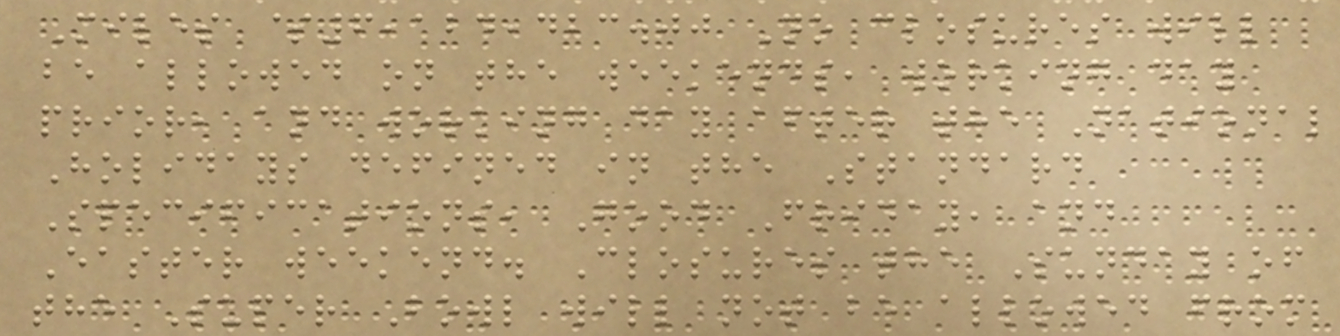Miles $6,124,423.00 No closures will
be allowed on the weekends, working day
prior, and working day after the National
Holidays defined in the Standard
Specifications, Good Friday, and
Easter weekend. Closures the Sunday of
the Super Bowl will not be allowed from
